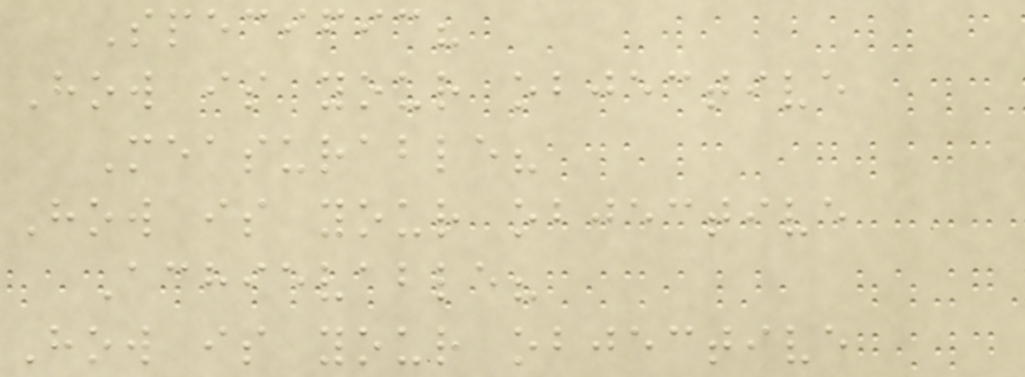Specific?
How is your objective
Measurable?
How is your objective
Achievable?
How is your objective
